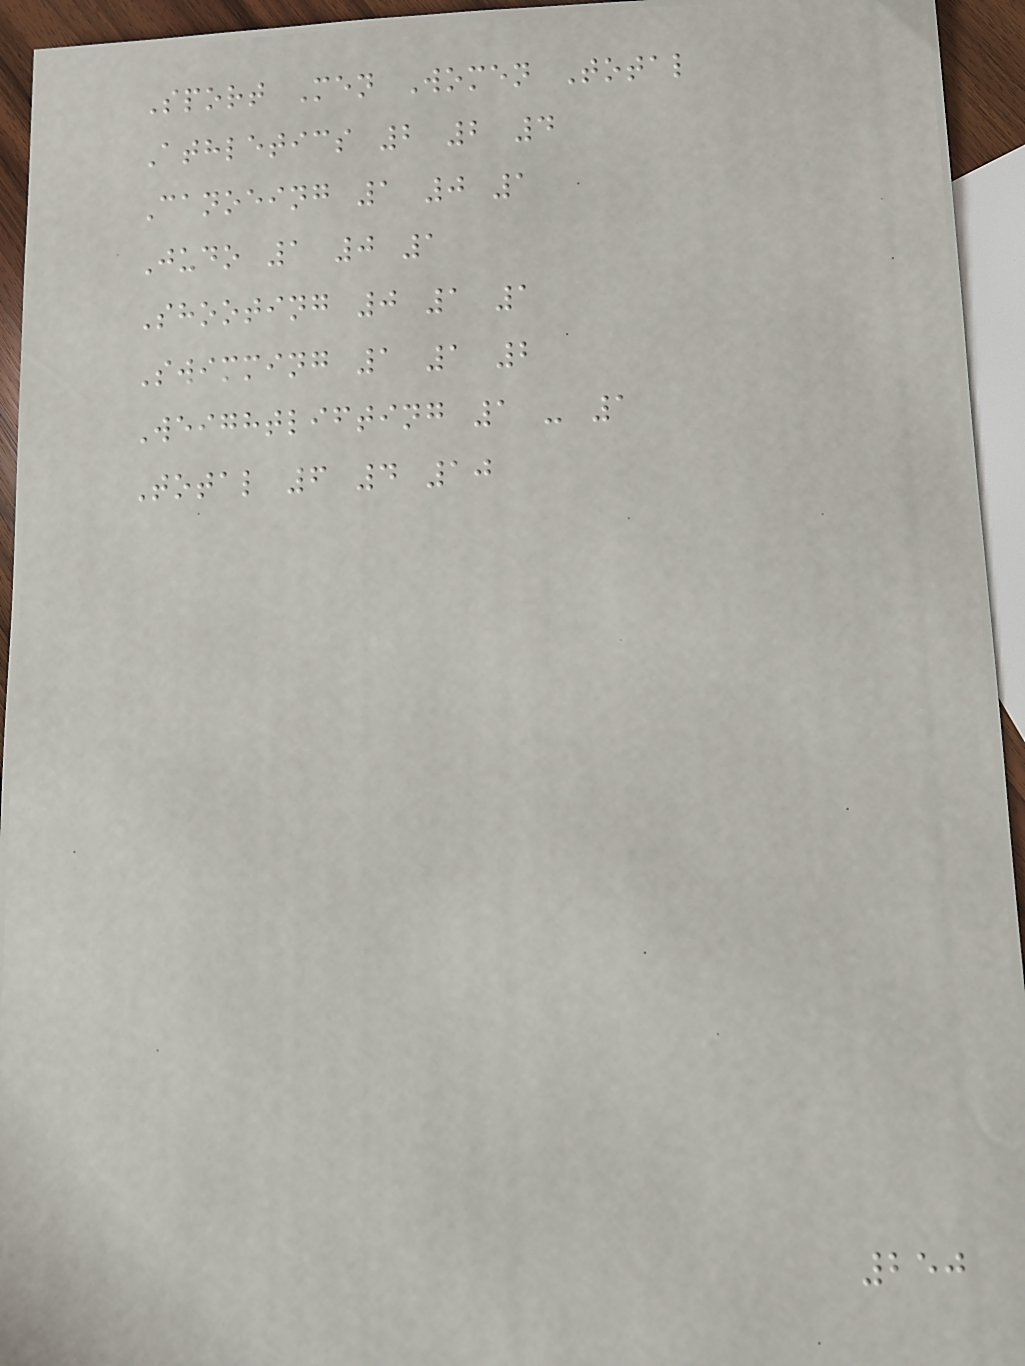Sport Men Women Total
Athletics 2 2 4
Canoeing 1 0 1
Judo 1 0 1
Shooting 0 1 1
Swimming 1 1 2
Weightlifting 1 - 1
Total 6 4 10
250
